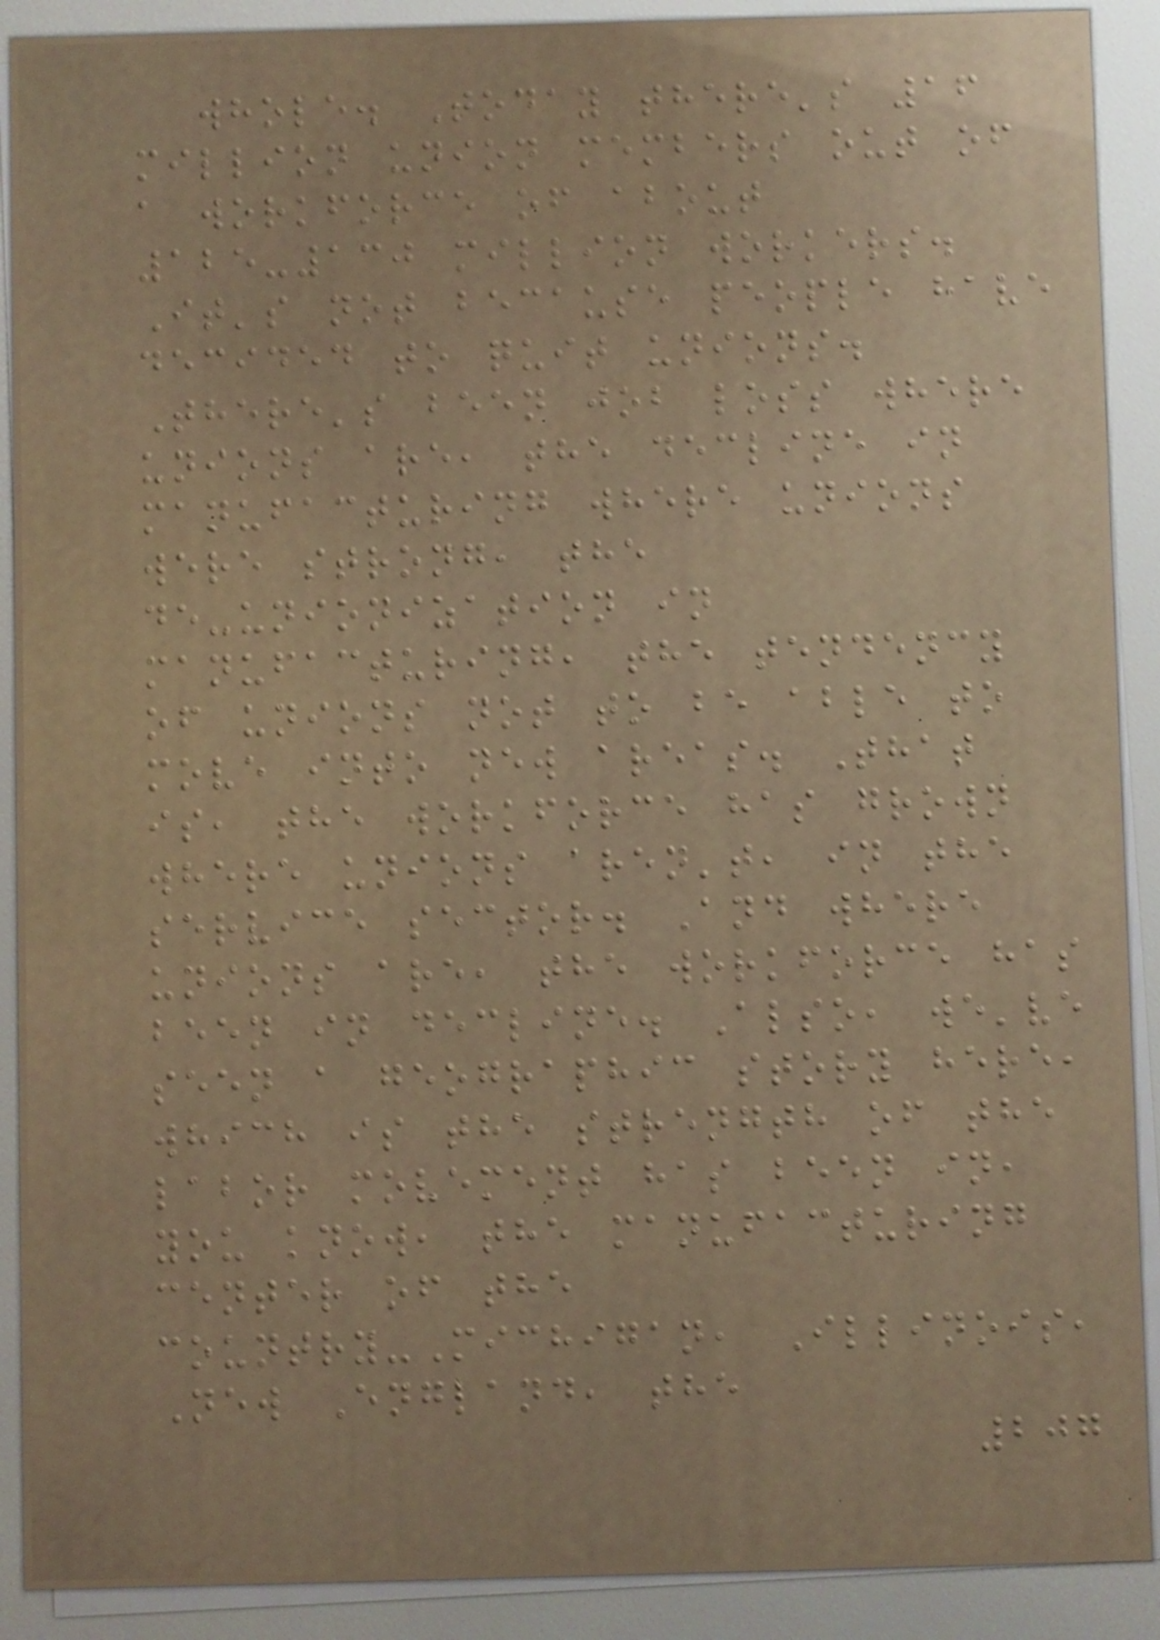whole. Today there's 16
million union members out of
a workforce of about
125-130 million workers.
It's not because people have
decided to quit unions.
There's been job loss where
unions are, the decline in
manufacturing where unions
were strong, the
de-unionization in
manufacturing, the tendency
of unions not to be able to
move into new areas. That
is, the workforce has grown
where unions aren't, in the
service sector. And where
unions are, the workforce has
been in decline. Also, we've
seen a geographic story here,
which is the strength of the
labor movement has been in,
you know, the manufacturing
center of the
country-Michigan, Illinois,
New England, the
207
